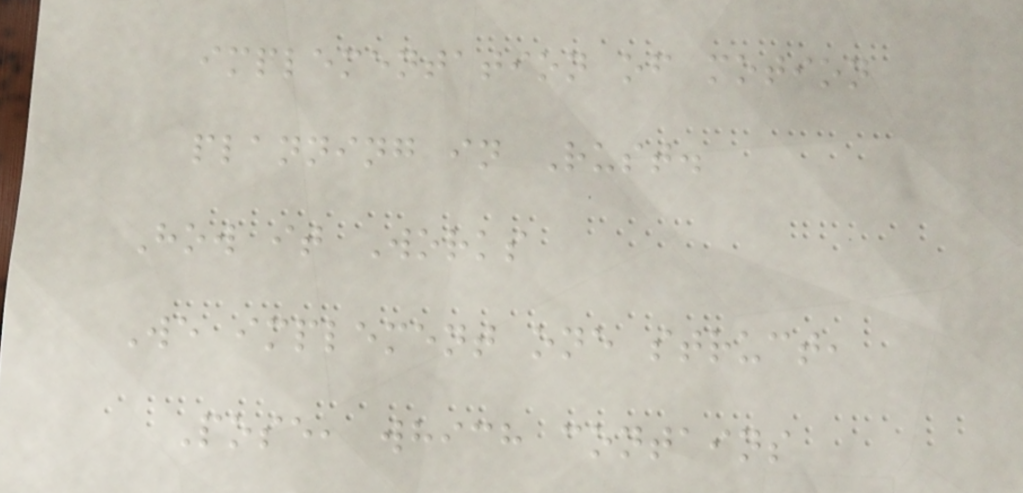implementation of motion
planning in Rust.
How it Works
We implement one struct,
Pose, which contains
